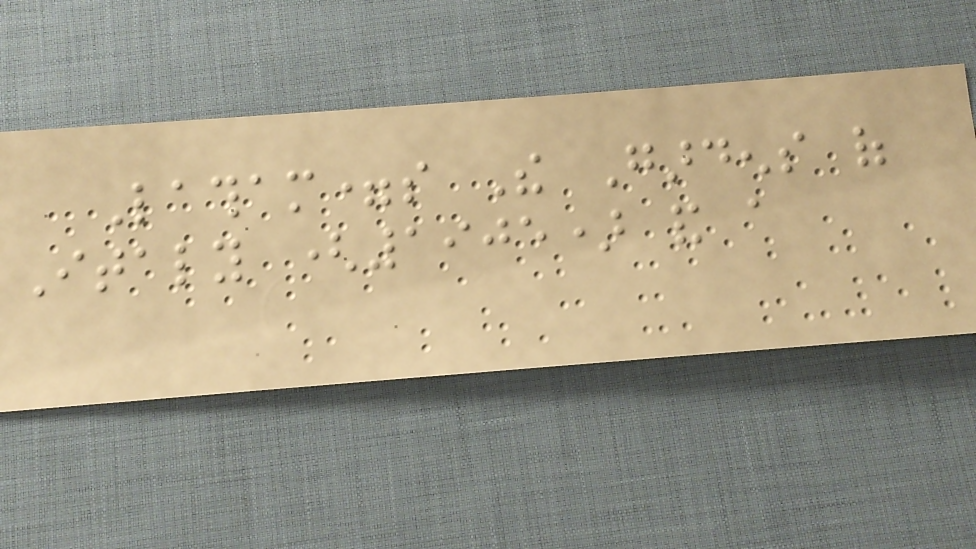Latham=s The Gardens of
Italy (1905) and a
